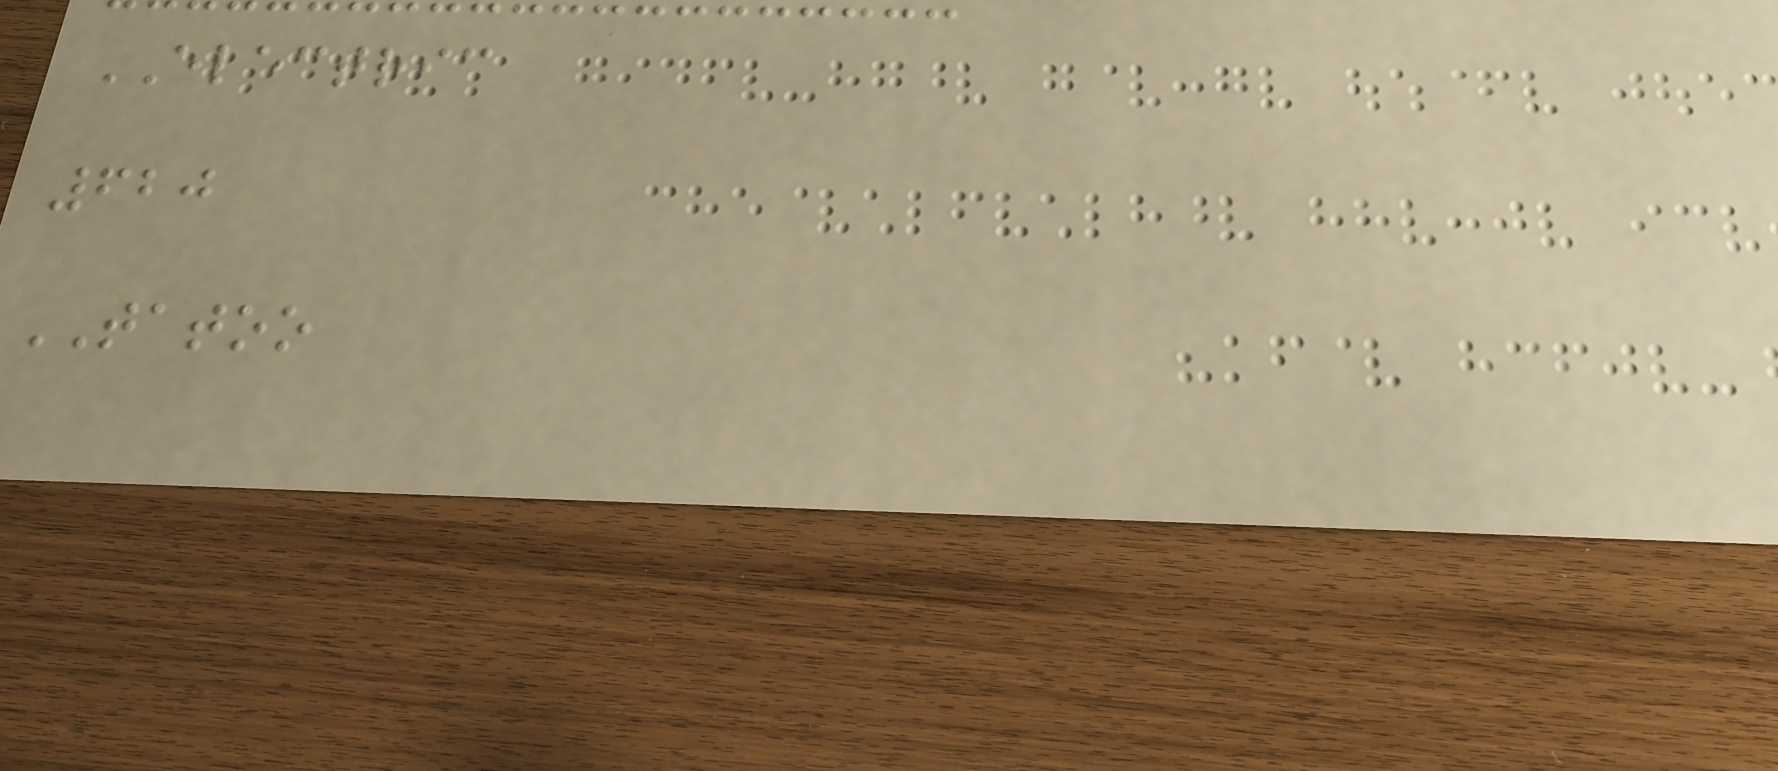ELECTRIC
620
TATOO
